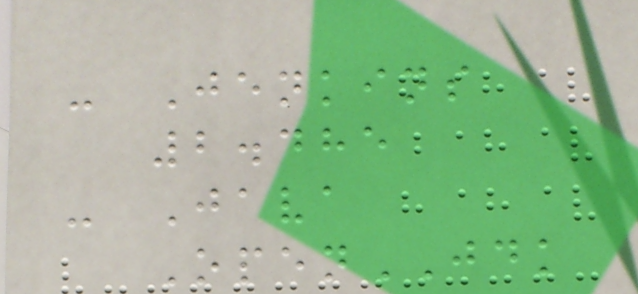- Jenkins
2.485
- Java
OpenJDK
